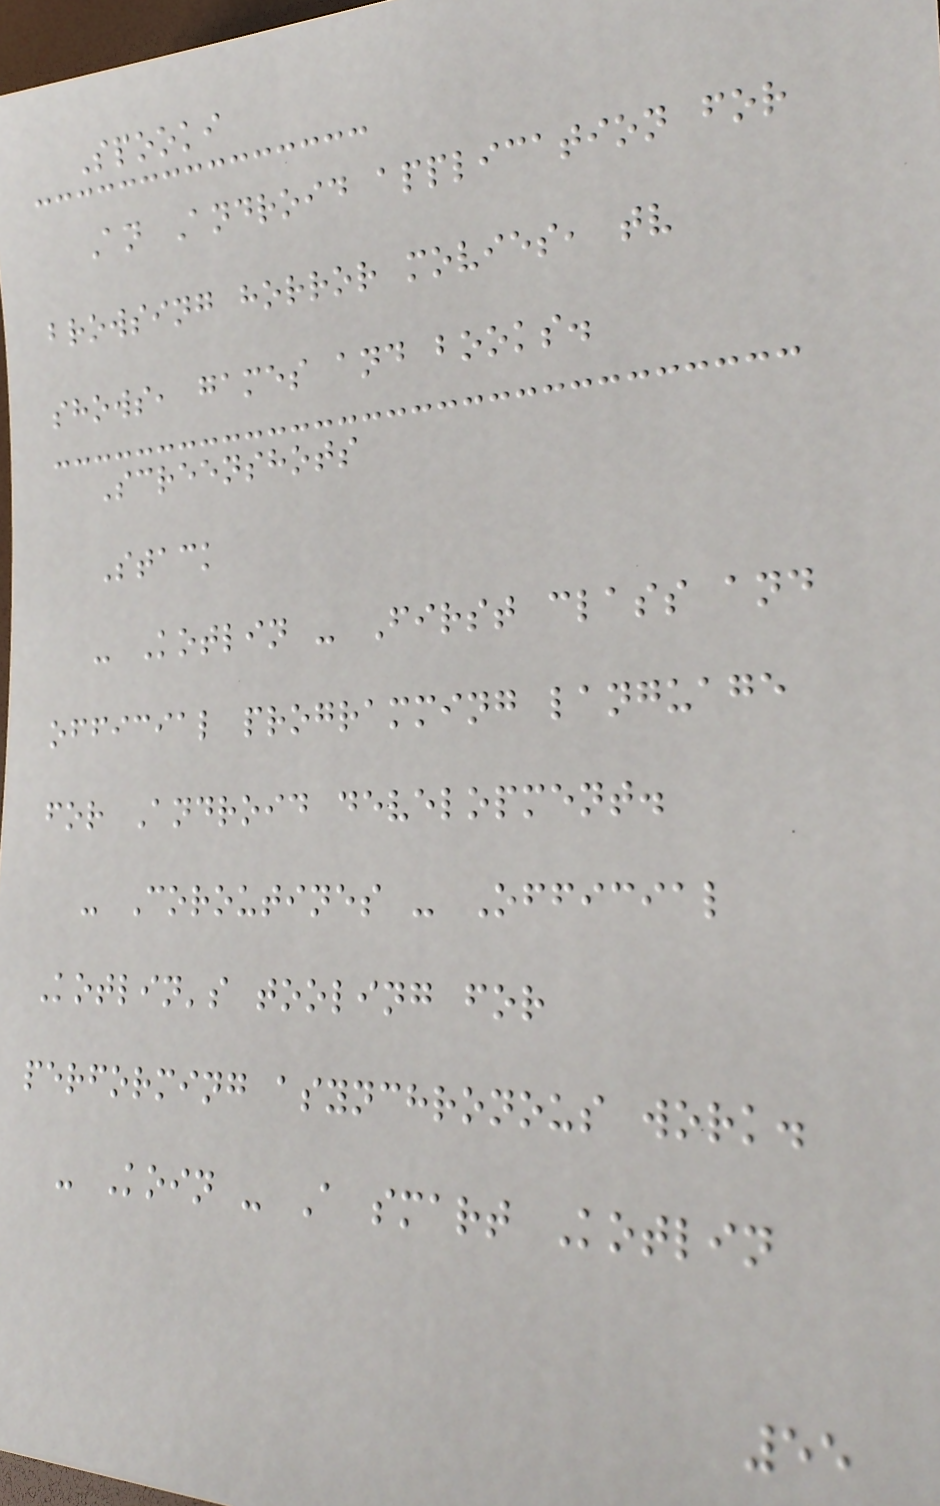Spooki
An Android application for
browsing horror movies, tv
shows, games and books.
Screenshots
Stack
- Kotlin - First class and
official programming language
for Android development.
- Coroutines - Official
Kotlin's tooling for
performing asynchronous work.
- Koin - A smart Kotlin
55
